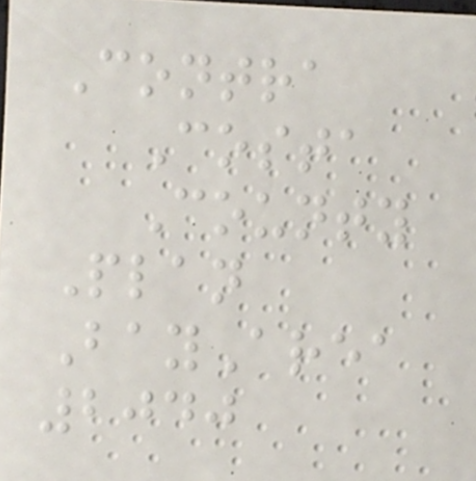Contra
Costa
County
Plan
BayArea
2040
